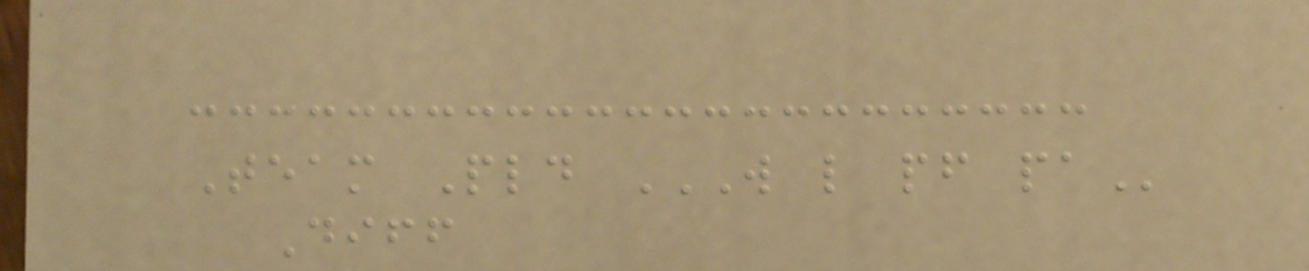Team Pld W L PF PA
Diff
